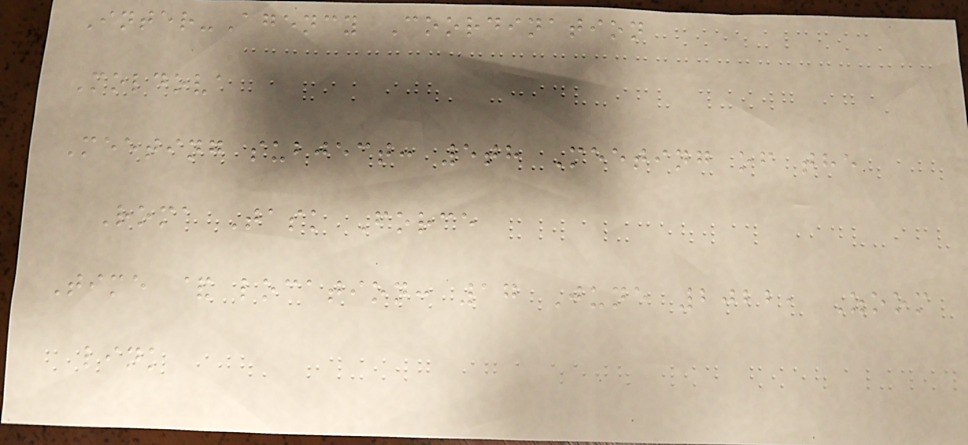Inter-Agency Coordination
Moldova
Meeting subject: 5th Meeting of the
Roma Task Force
Time & location: 17 June 2022, Zoom
link
